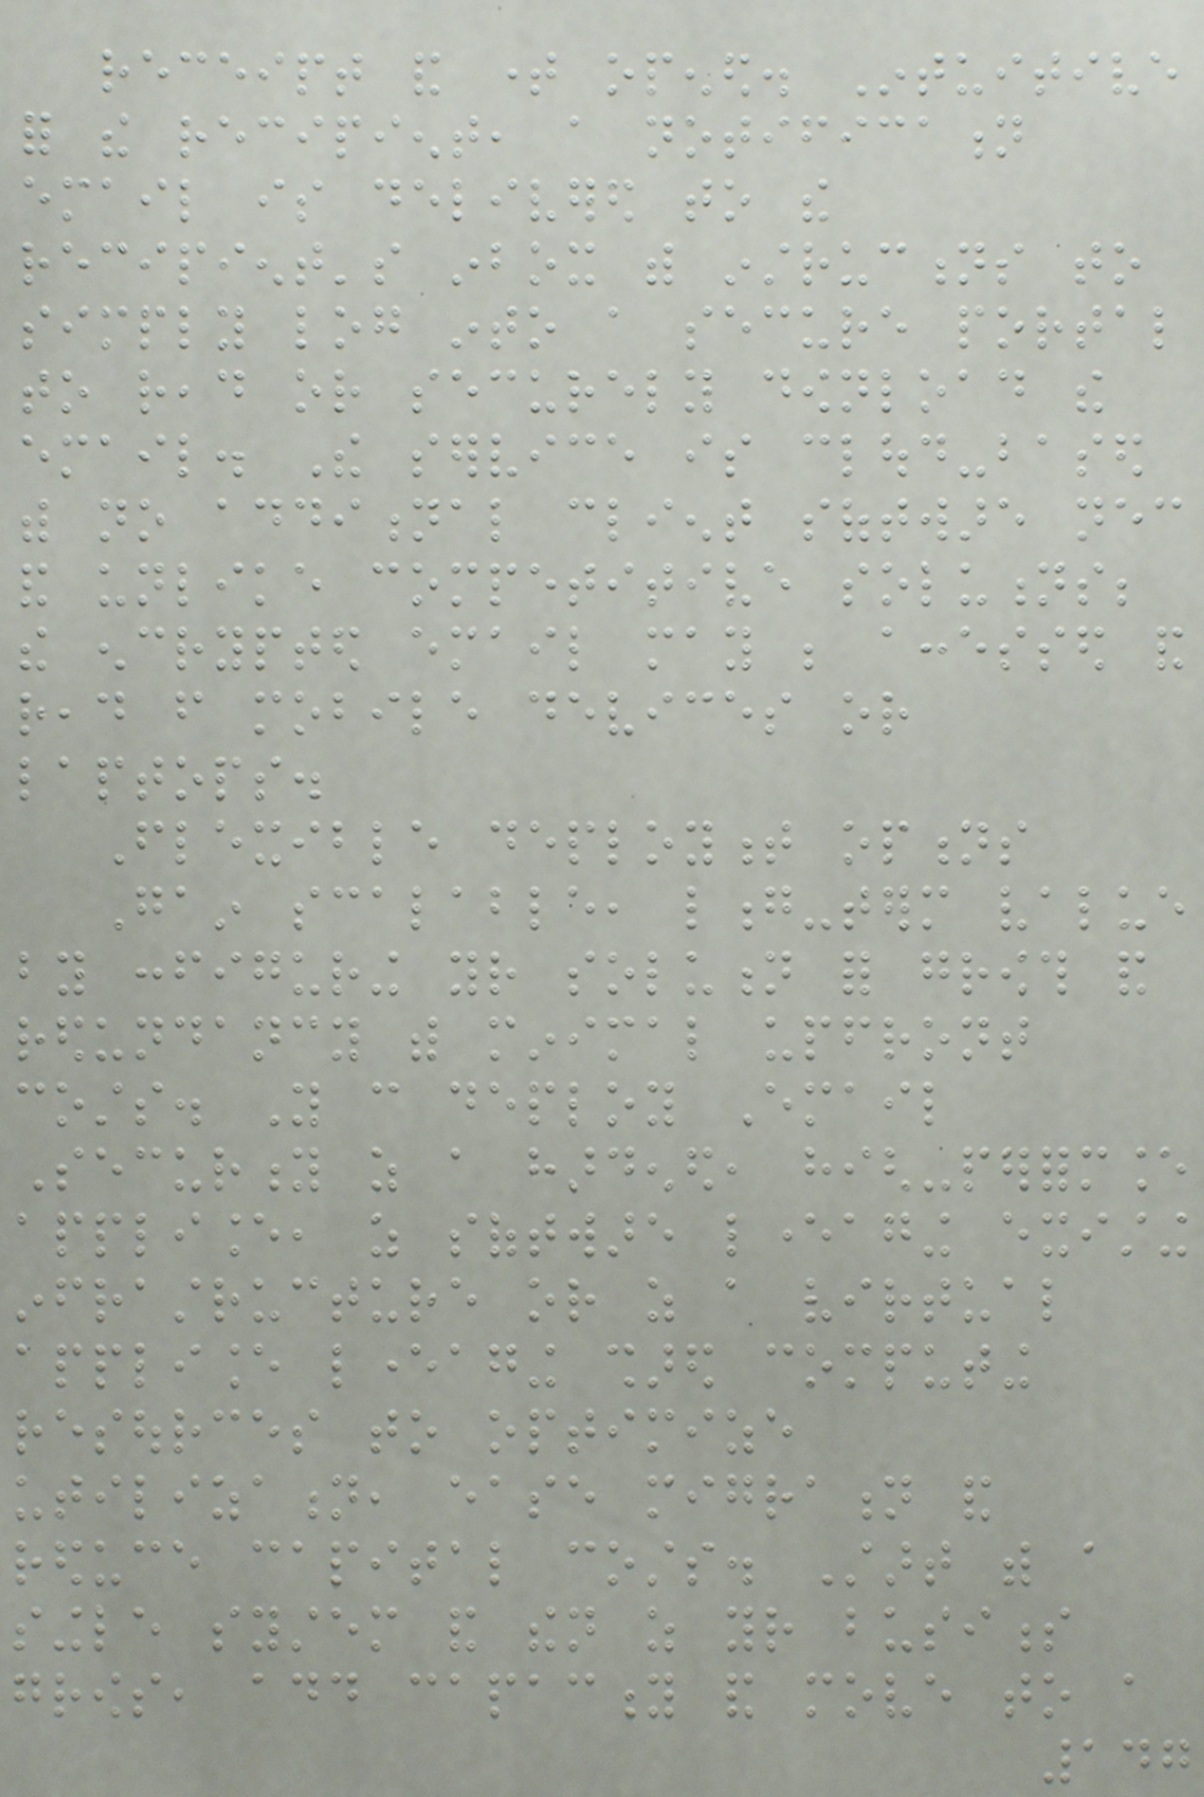receipt and time opened. Intuitive
for the recipient, a notification
email is delivered to the
recipient's inbox with instructions to
simply log into a secure portal
to read or securely download the
email. The service is cloud-based
with no additional client software necessary
and unlike competitive solutions;
the encrypted email may be accessed and
read from mobile devices or
laptops.
Flexible deployment options
Gain scalable, long-term value
by configuring your solution for growth and
redundancy with minimal upfront
costs. You can deploy Email
Security as a hardened, high-performance
appliance, as software leveraging existing
infrastructure or as a virtual
appliance leveraging shared computing
resources to optimize
utilization, ease migration and
reduce capital costs. Start with a
single system and then as your business
grows, add capacity and move to a
147
